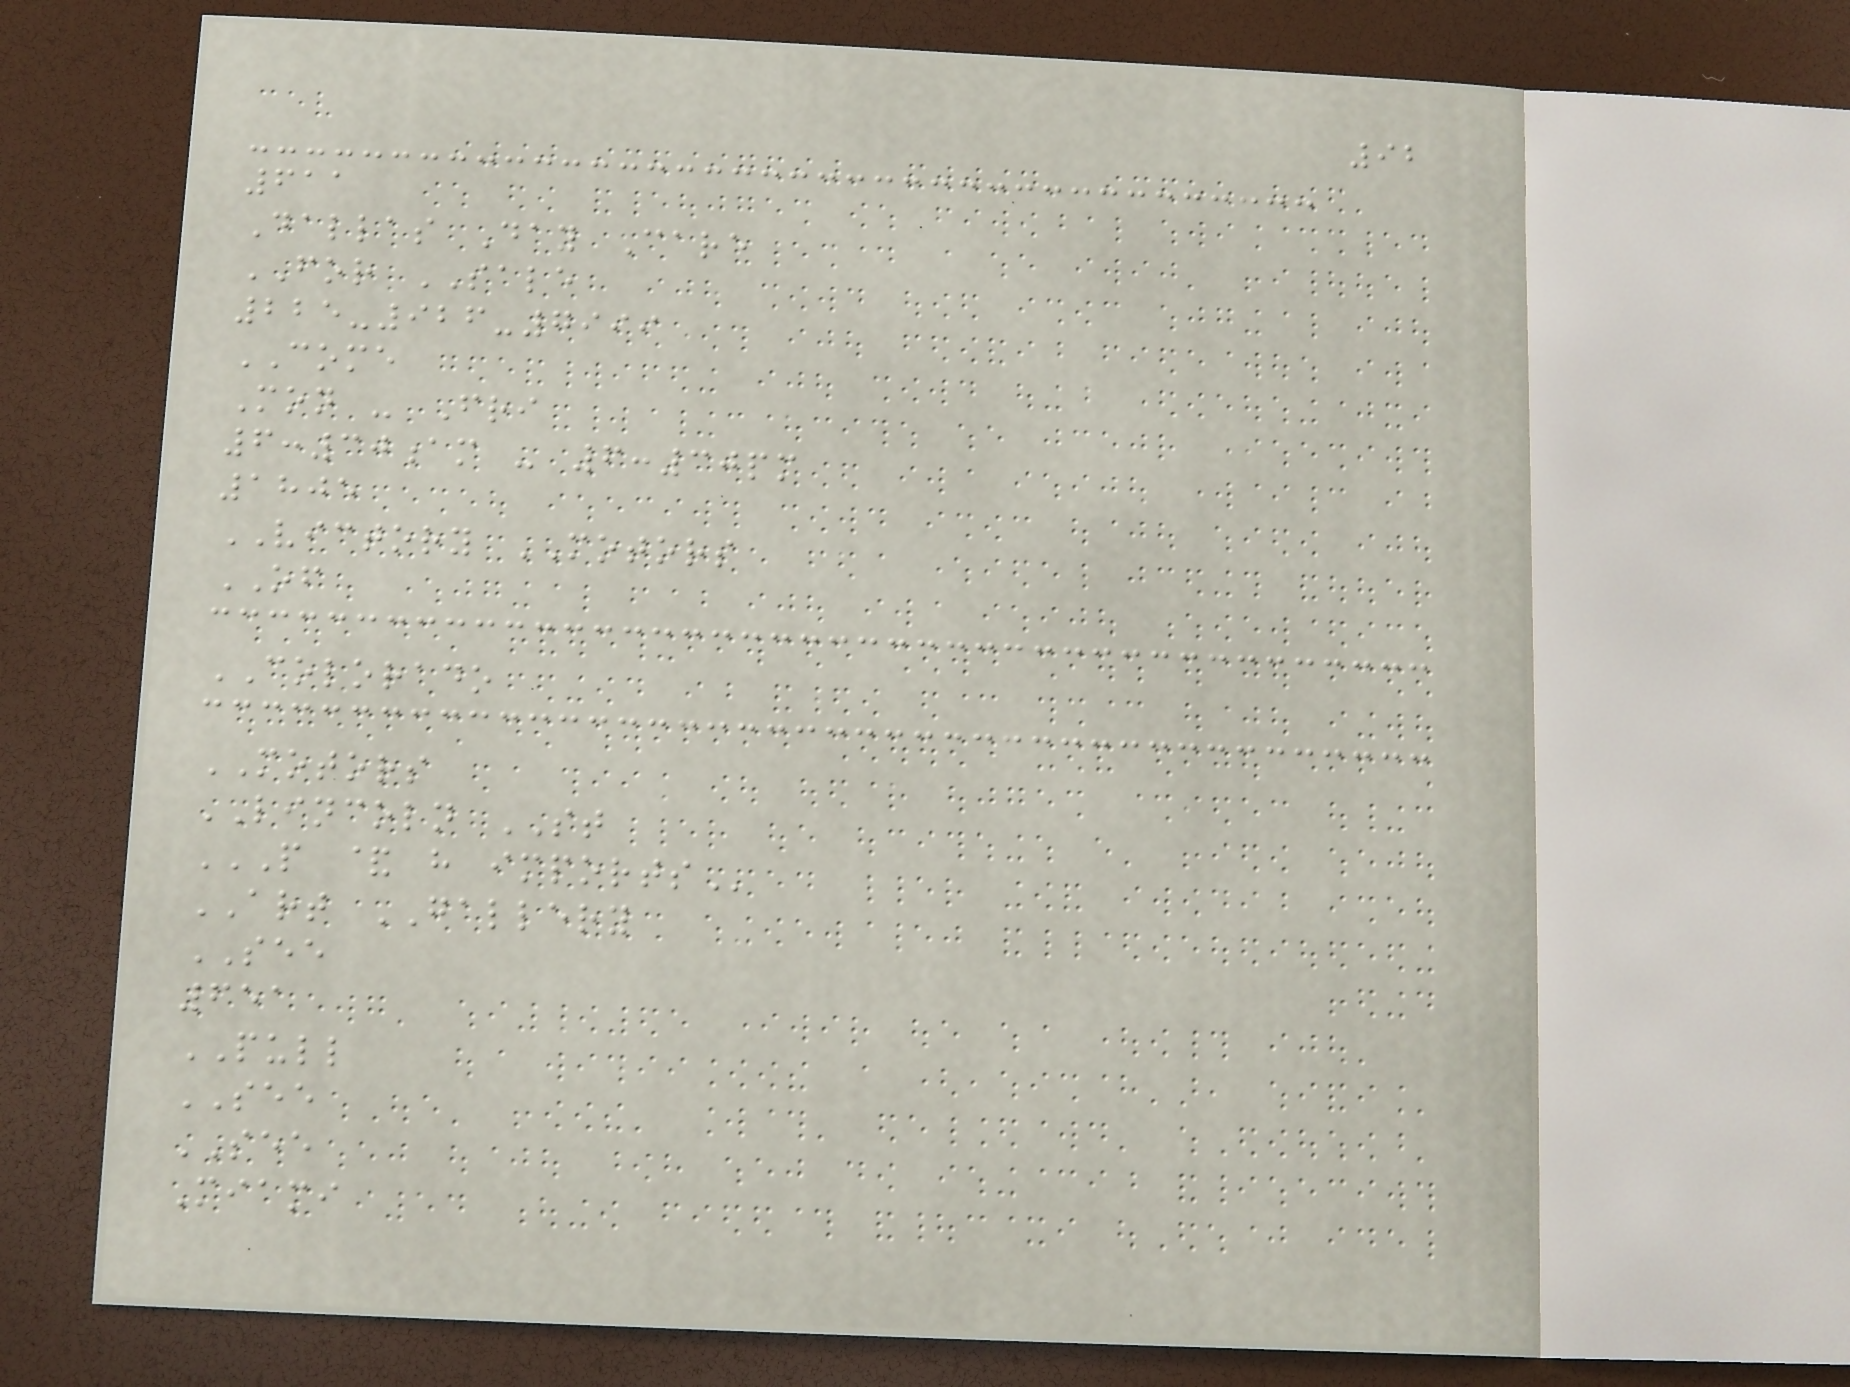92
611
Dallas Day Care
FOR SALE
225-926-7999
COME
Mon - Fri
6:30am - 6:30pm
1805
VICTORY MOTORS
OF
COLORADO
MOTORS
LINCOLN ST
P & H IMPORTS
ART GALLERY
SEE
651
PULL
SEE
SEE
Miami
